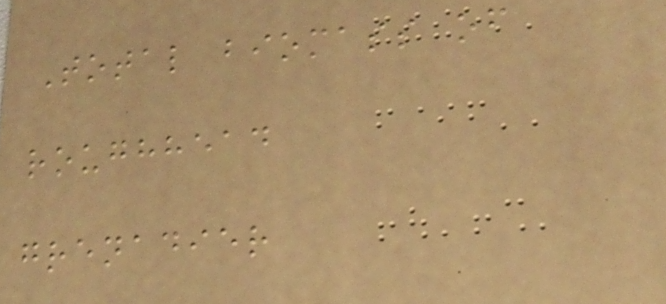Total biomass of
roughhead
grenadier
